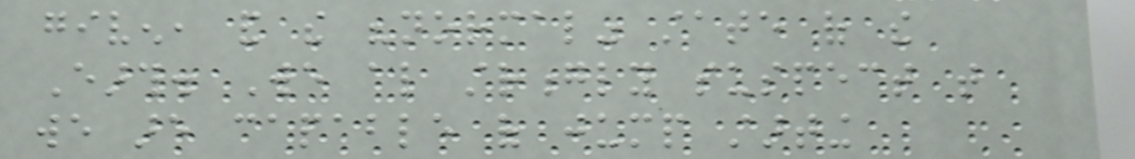given, and the "normal" state of the
Earth. We also strongly suspect that
we are capable of jump starting
